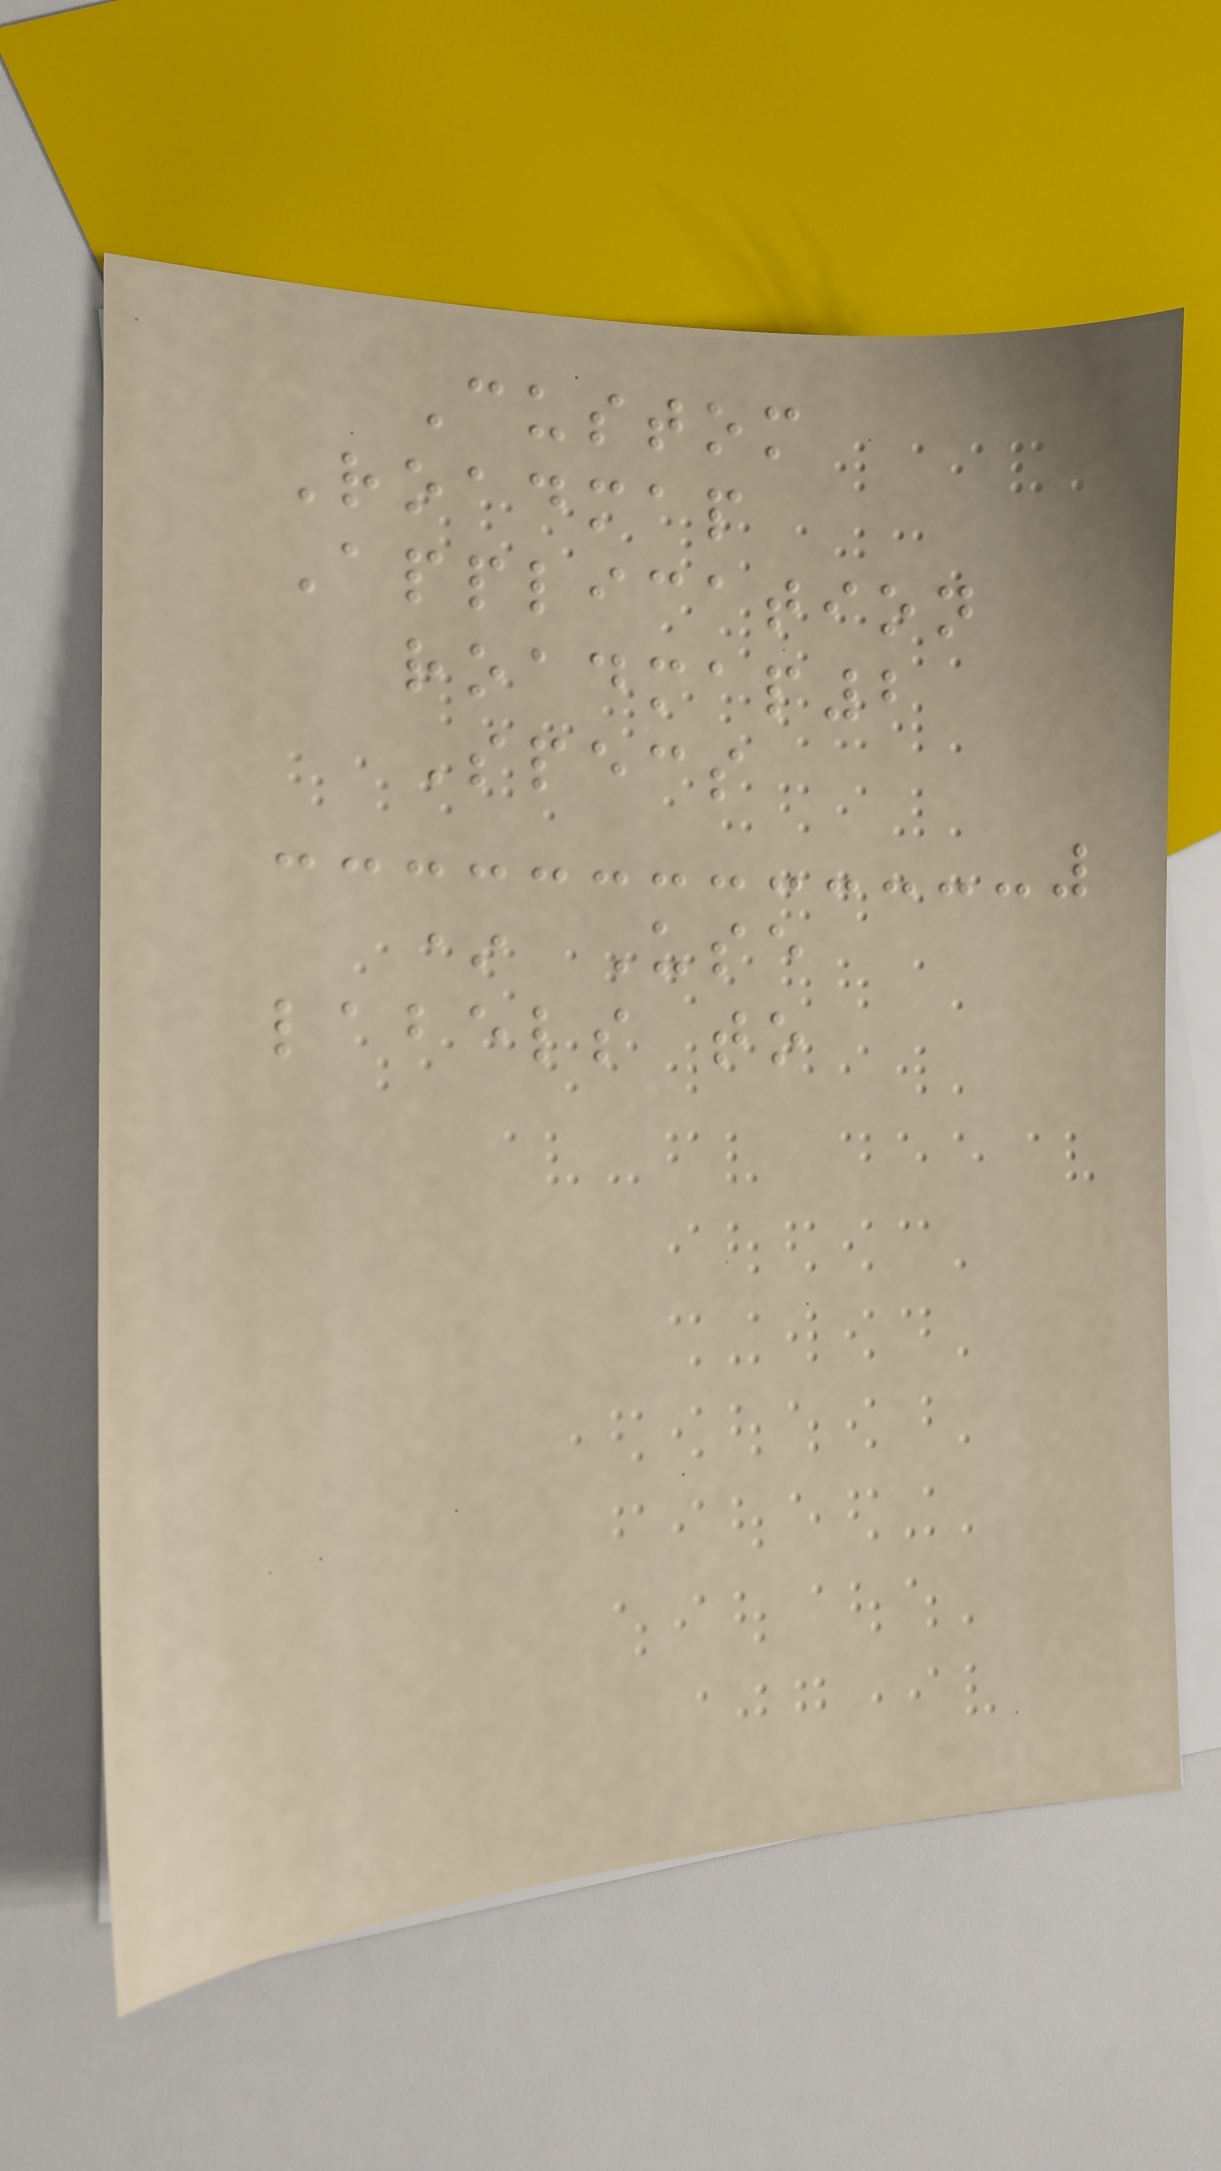Custom
Roadmap
Application
roadmap2
Specs
* Use
labels to
